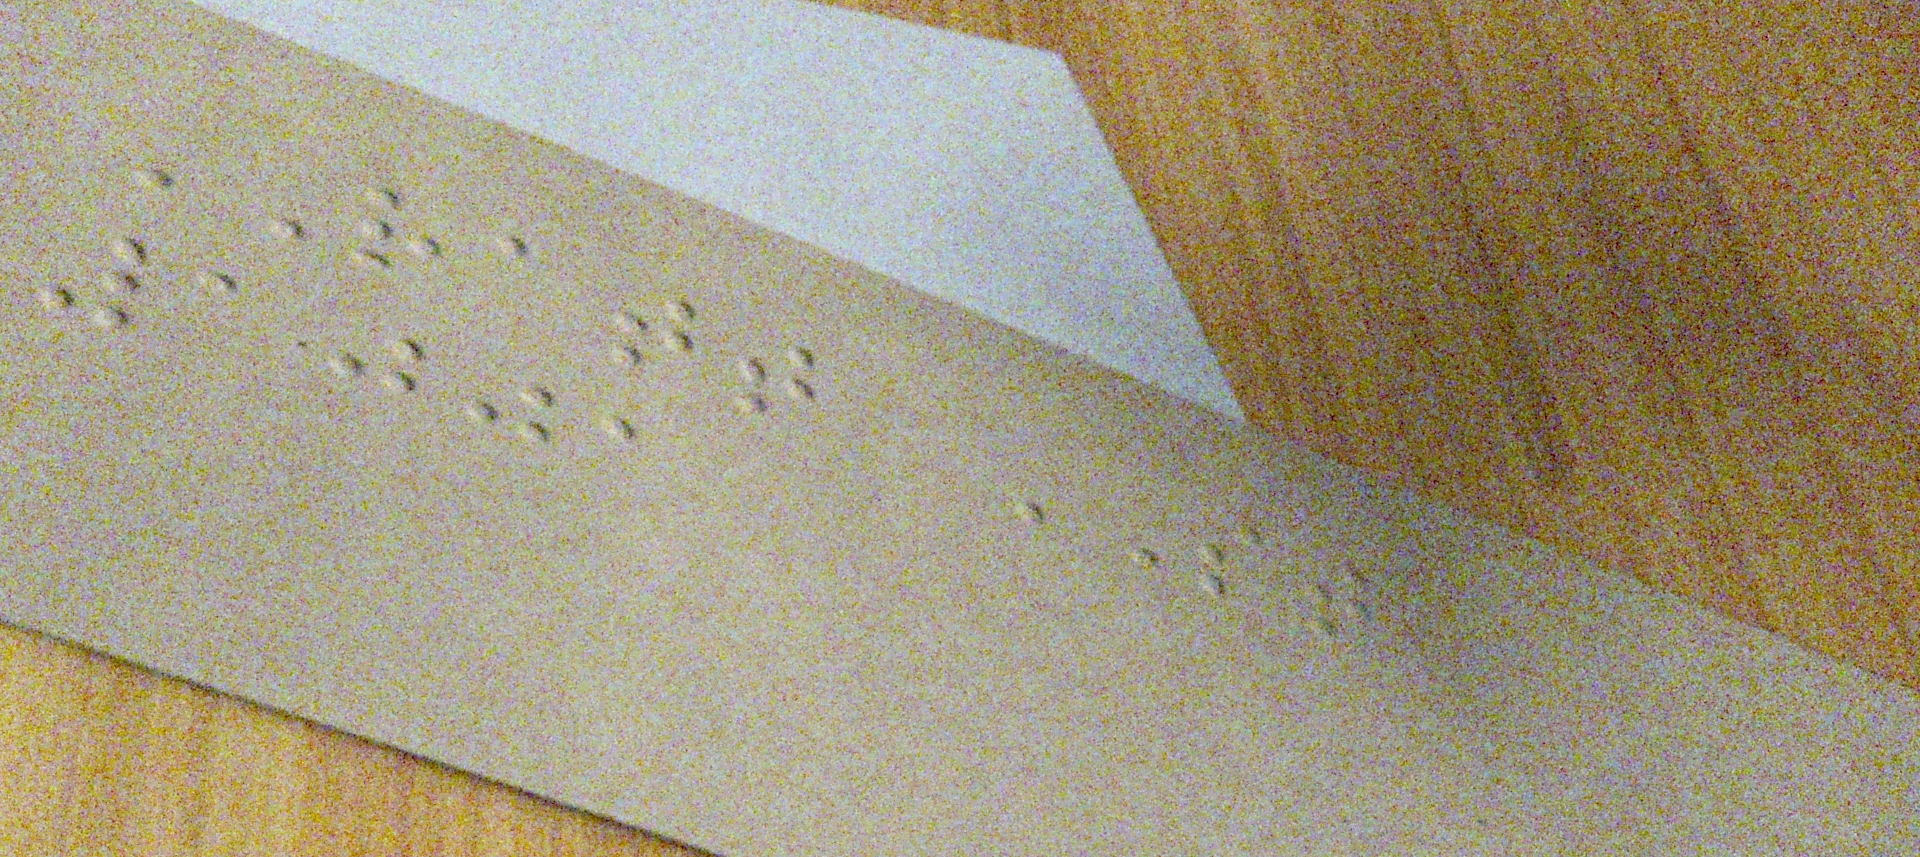RATT ST
1001
